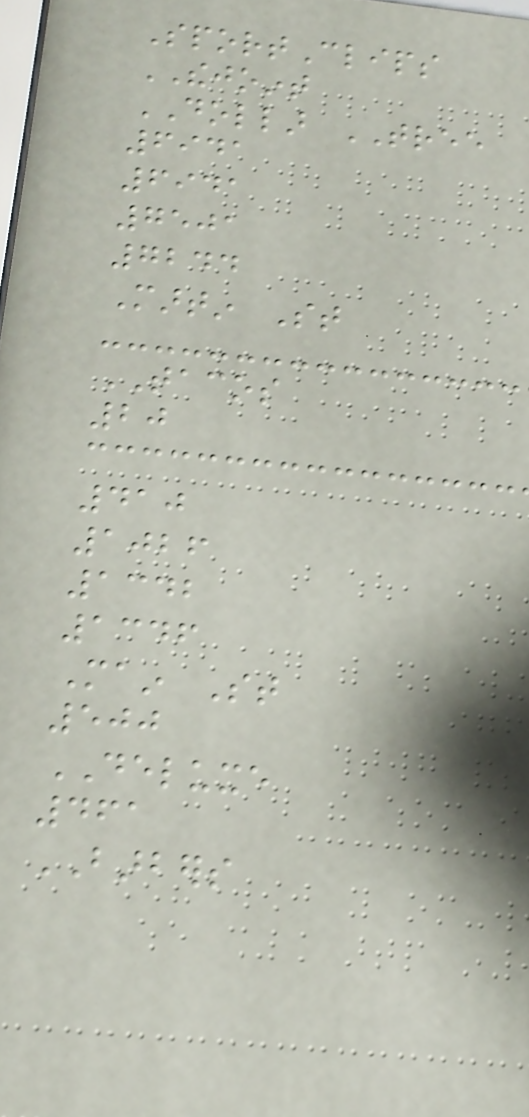SportClips
THEJOINT
DOLLAR TREE
6941
6941
7501
7244
Martin St
TACOS
20
410
1026
1342
1346
Main St
500
DELUXE
461
BARBERS
